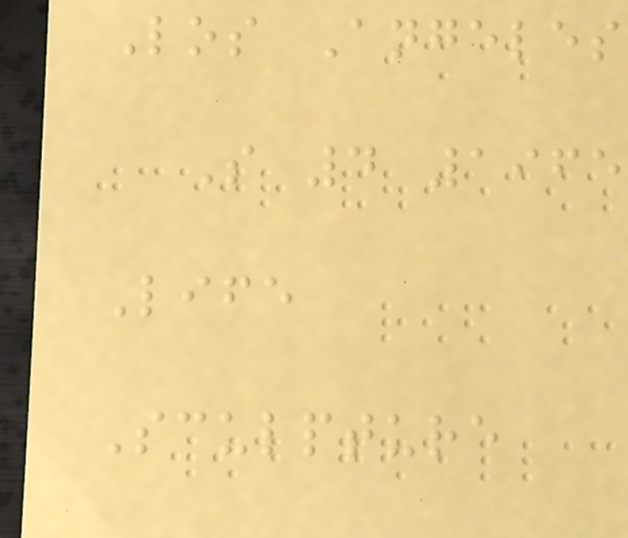Los Angeles
S 4 1965
Life
Sculpture
